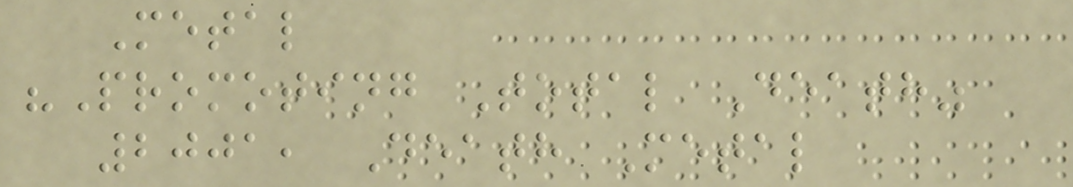Metal
"Promoting Total Death"
2001, Death Metal
